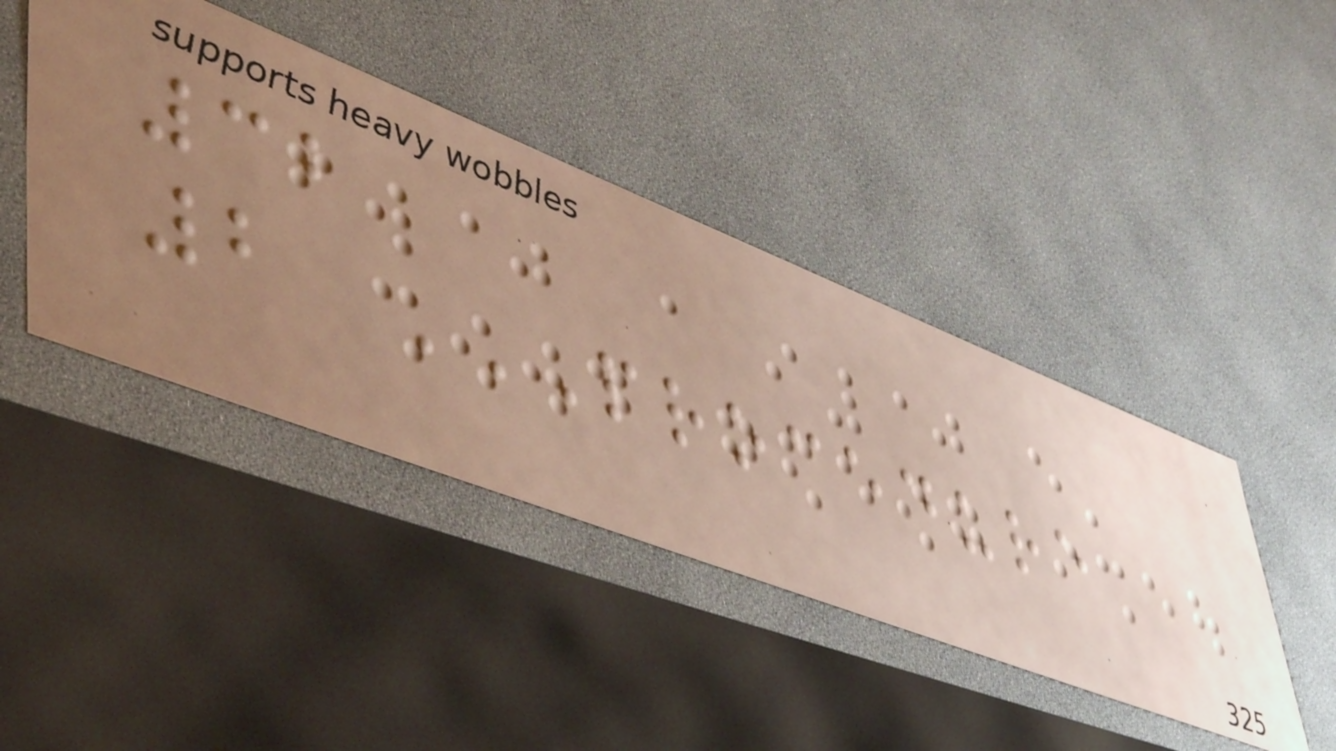32
2 PROCEDURE
